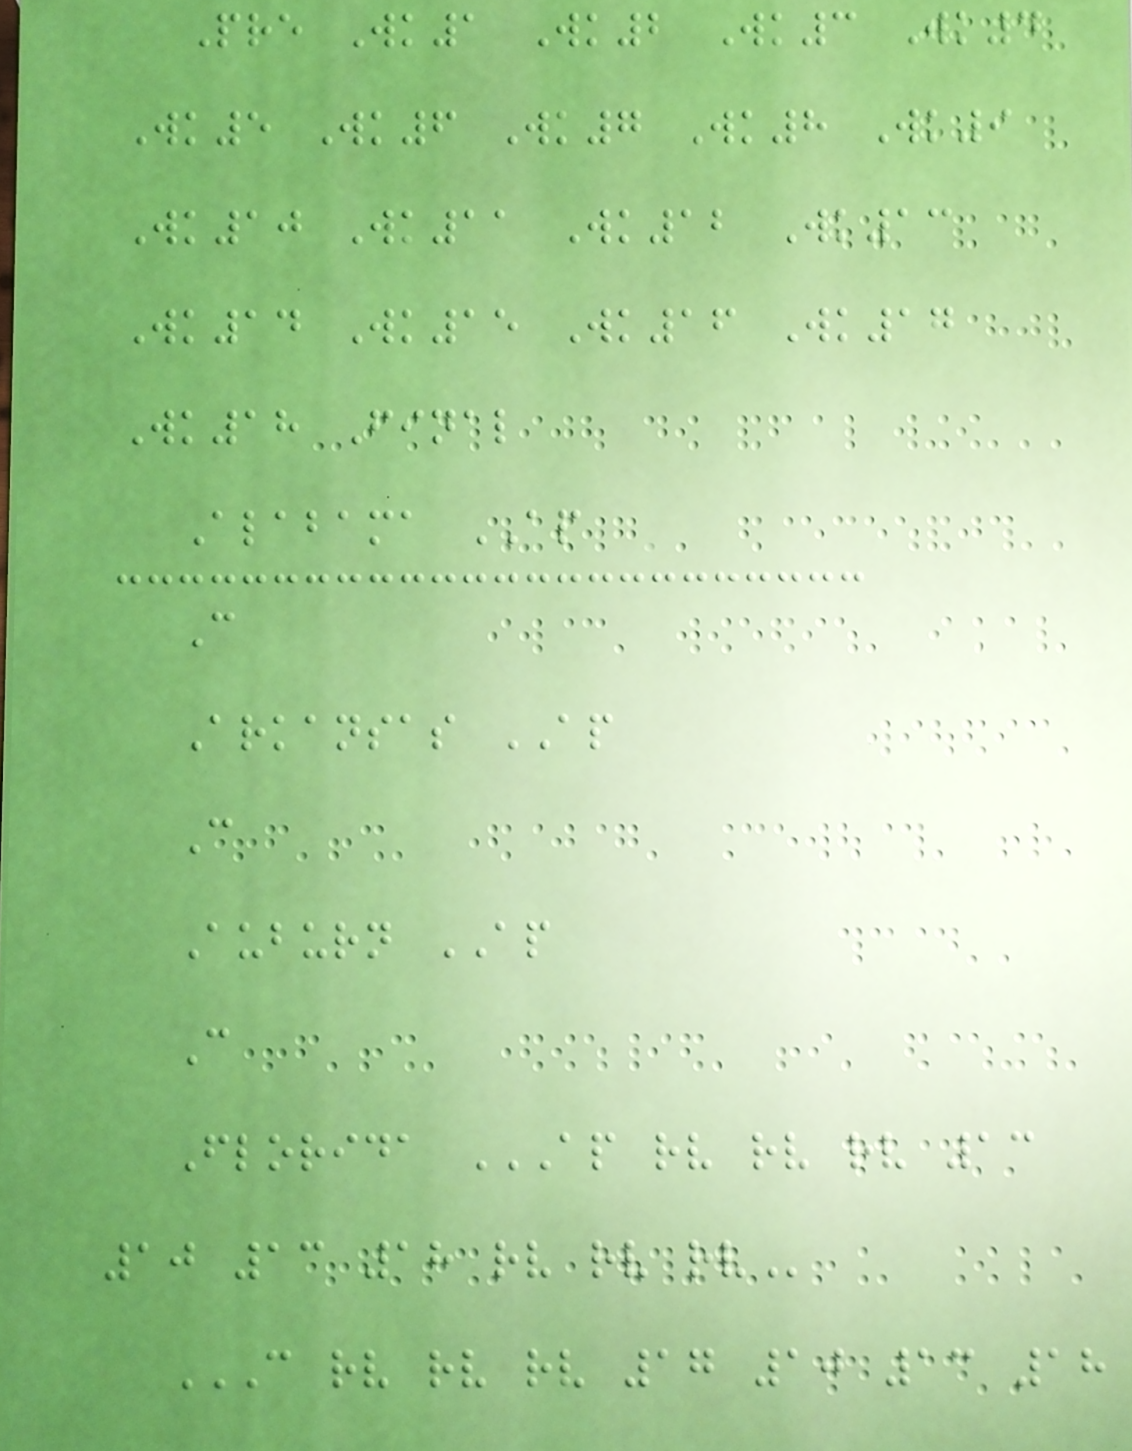Pre Wk1 Wk2 Wk3 Wk4
Wk5 Wk6 Wk7 Wk8 Wk9
Wk10 Wk11 Wk12 Wk13
Wk14 Wk15 Wk16 Wk17
Wk18 Final
Alabama AP
C
Arkansas AP
C
Auburn AP
C
Florida AP RV RV RV 13
10 13 18 RV RV RV
C RV RV RV 17 10 13 18
